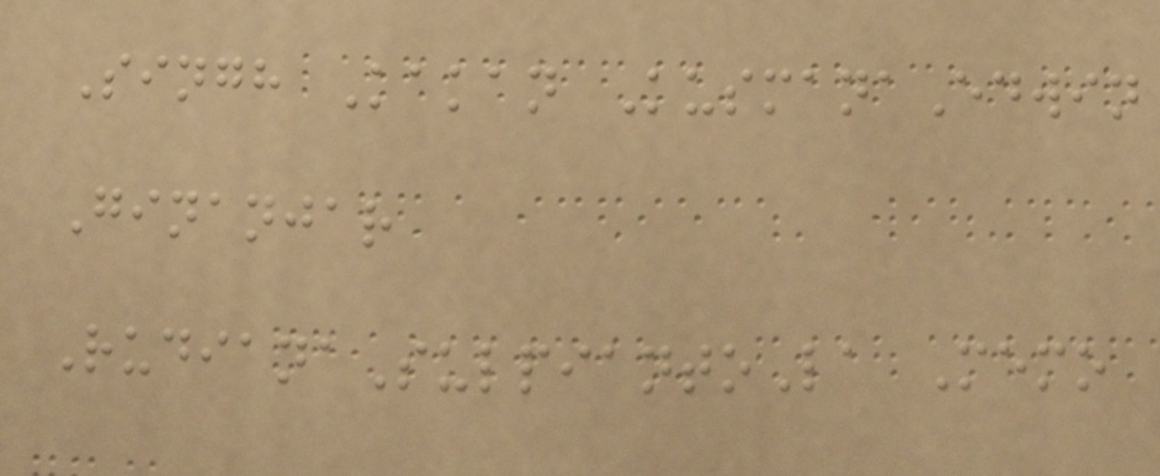Singh Kakan KusmanaEdwin
Ginanjar
RudianaSulpiantoLa Memo
